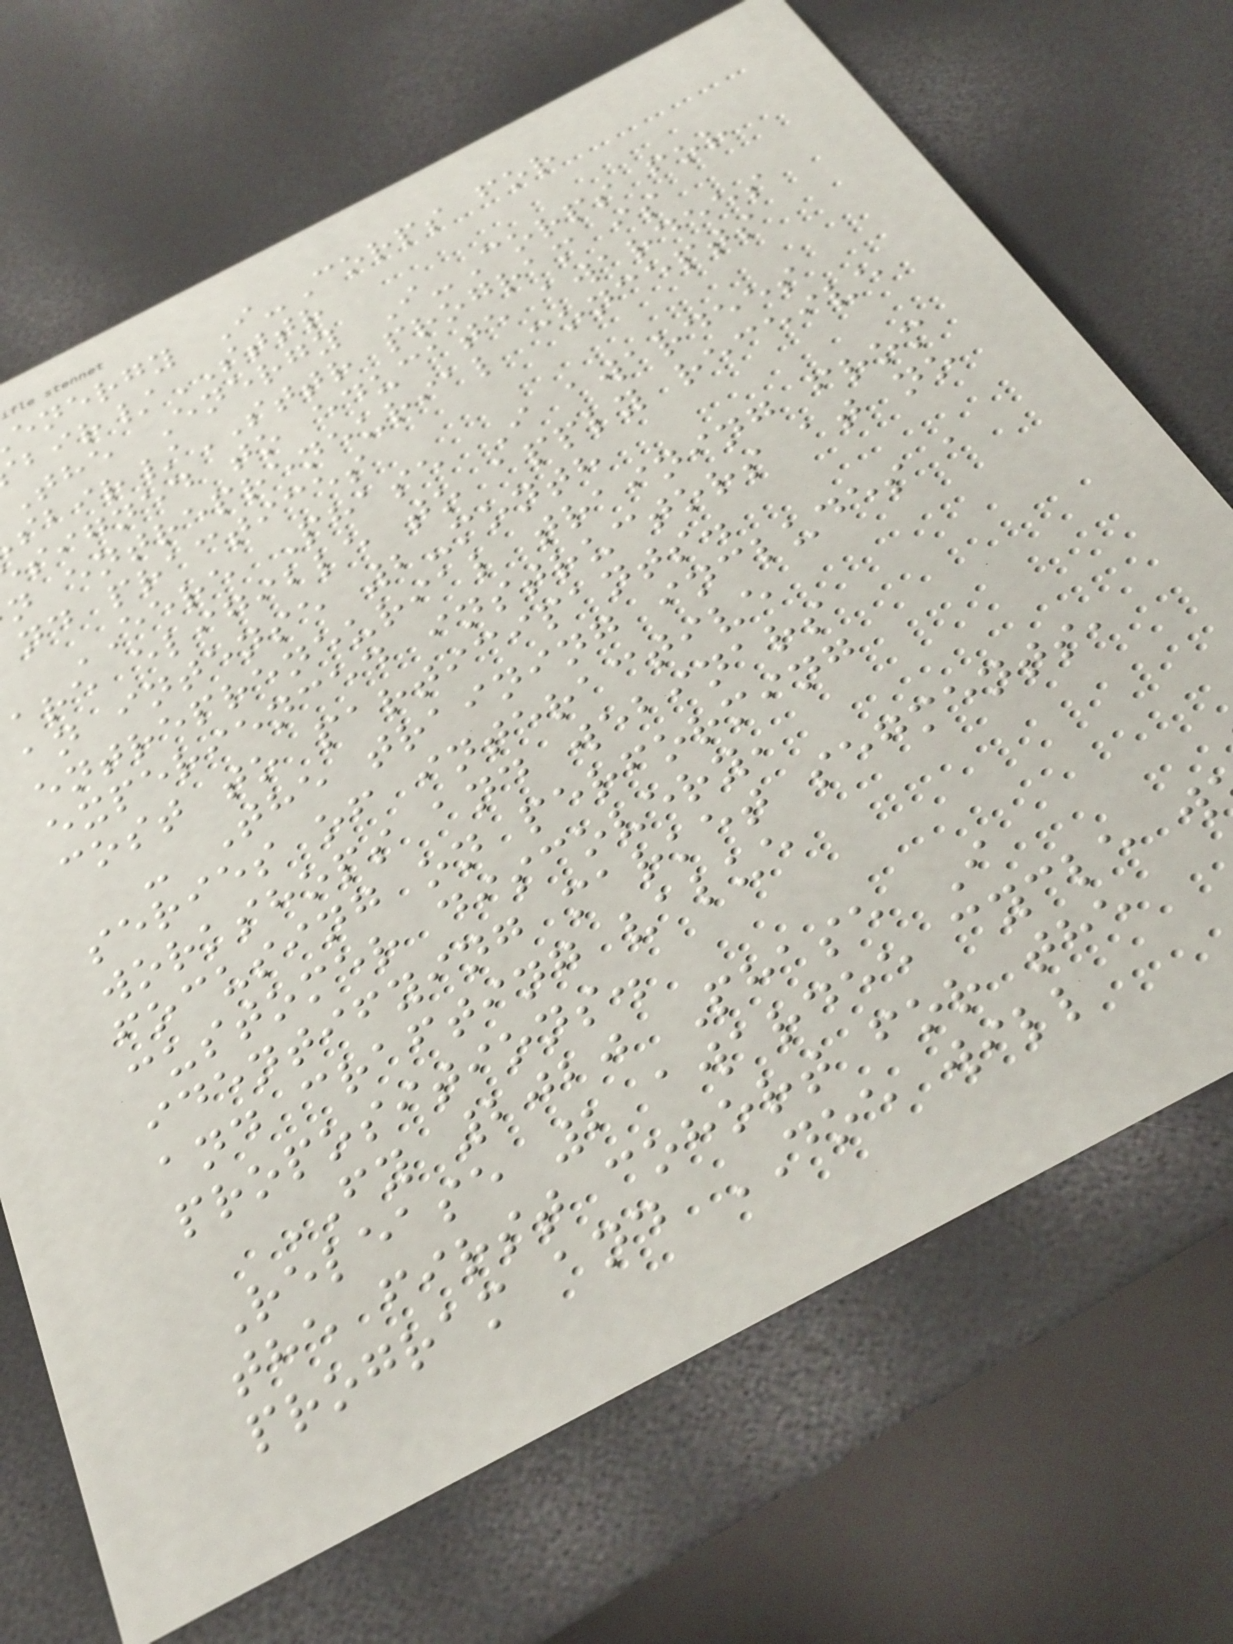energy I-Corps for
/STTR
The Energy I-Corps for
/STTR program is
signed to educate awardees
n entrepreneurial concepts
nd practices
EERE Phase I awardees
are eligible to apply receive
an intense 2-month
entrepreneurial training from
experienced instructors at no
cost to participants.
- The training includes a
series of interactive
workshops and webinars
focusing on performing
customer discovery,
identifying market segments,
and crafting value
propositions.
FY 2020 Phase I
Release 2 awardee cycle w
the first cohort for the
program and DOE will
